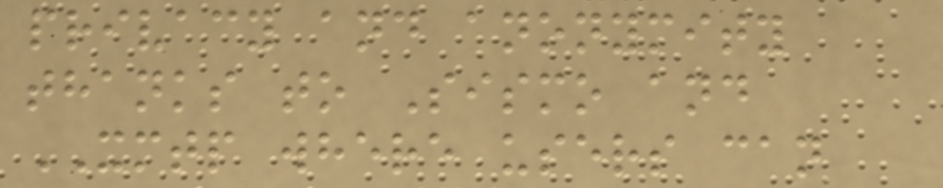privacy and anonymity
thanks to Sismo and
XMTP where users can
